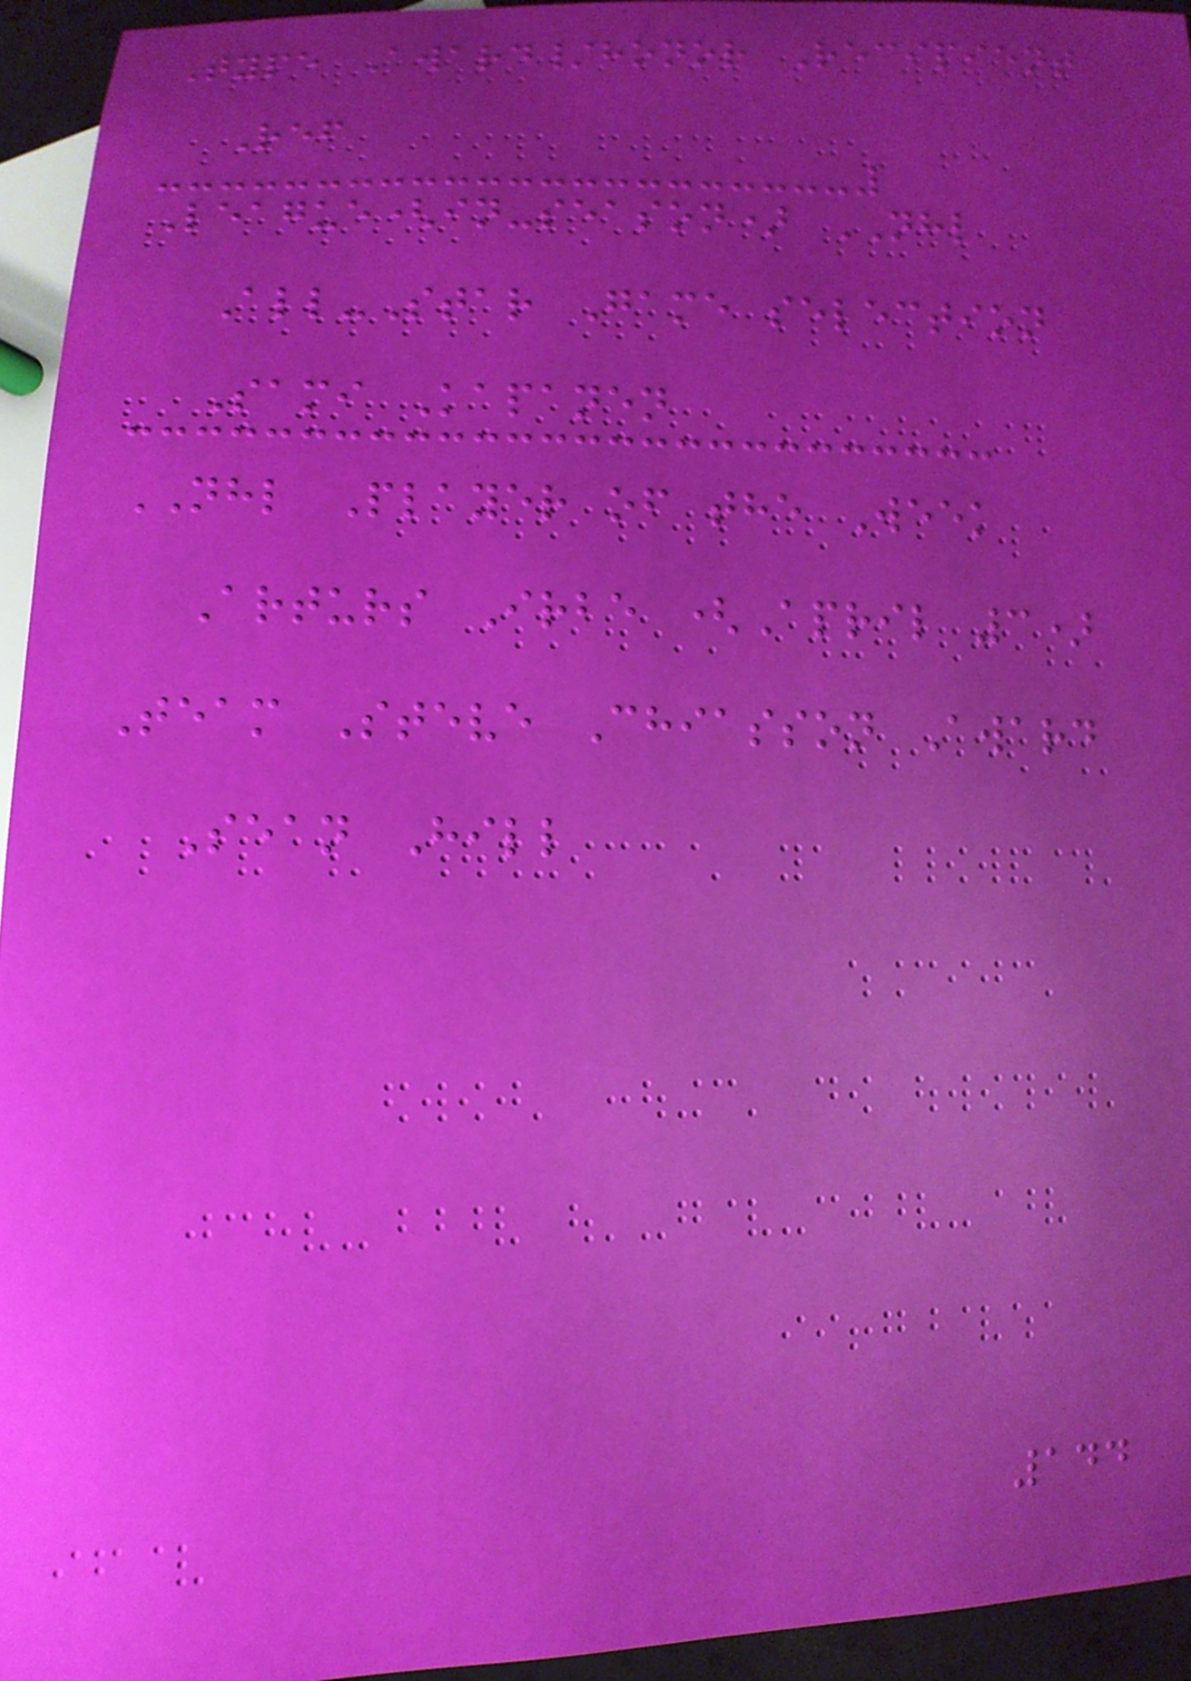Type Award/honor Recipient
Ref
League(in-season) NHL
All-Star Game selection
Sami Kapanen
NHL Player of the Week
Arturs Irbe (April 3)
Team Steve Chiasson Award
Sean Hill
144
